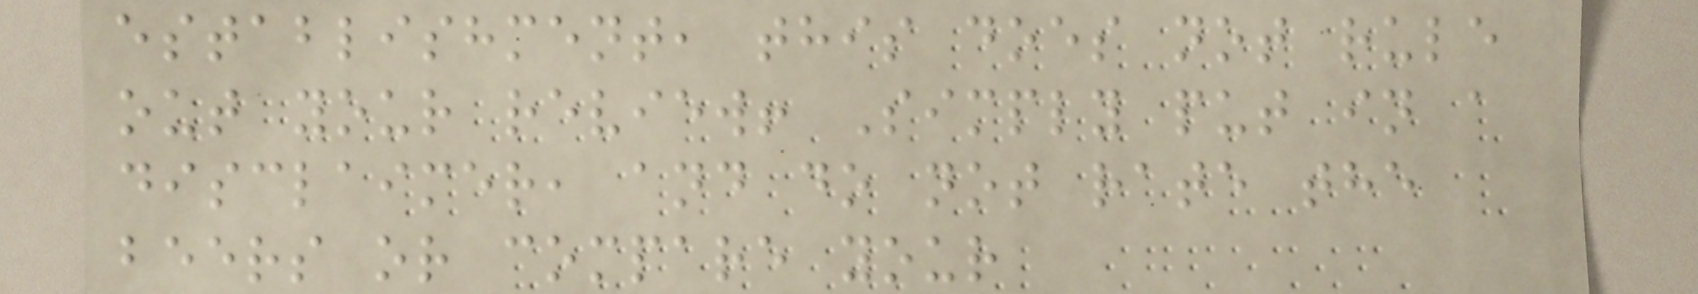establishment, this does not rule
out your review! Simply put in a
disclaimer, and do not rate the
beers or compare your
